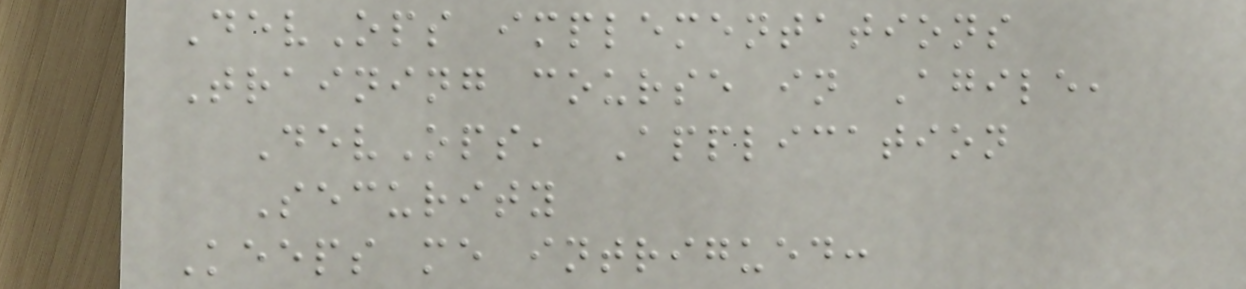DevOps implementations
Training course in Agile,
DevOps, Application
Security
Keeps me intrigued:
